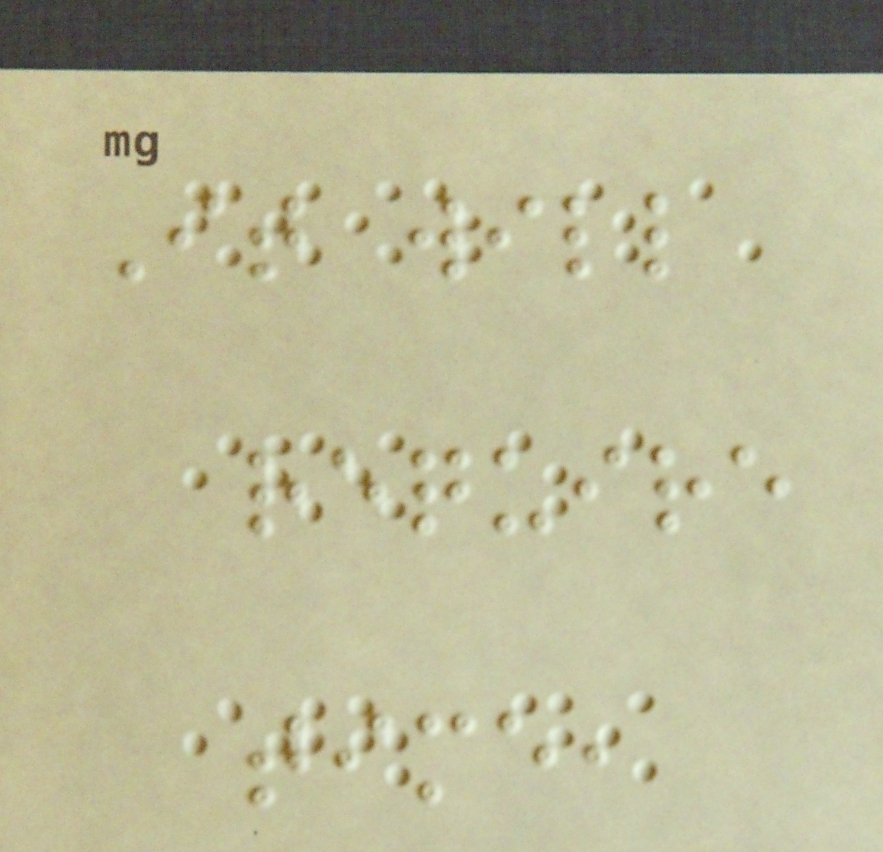It will
require
time,
